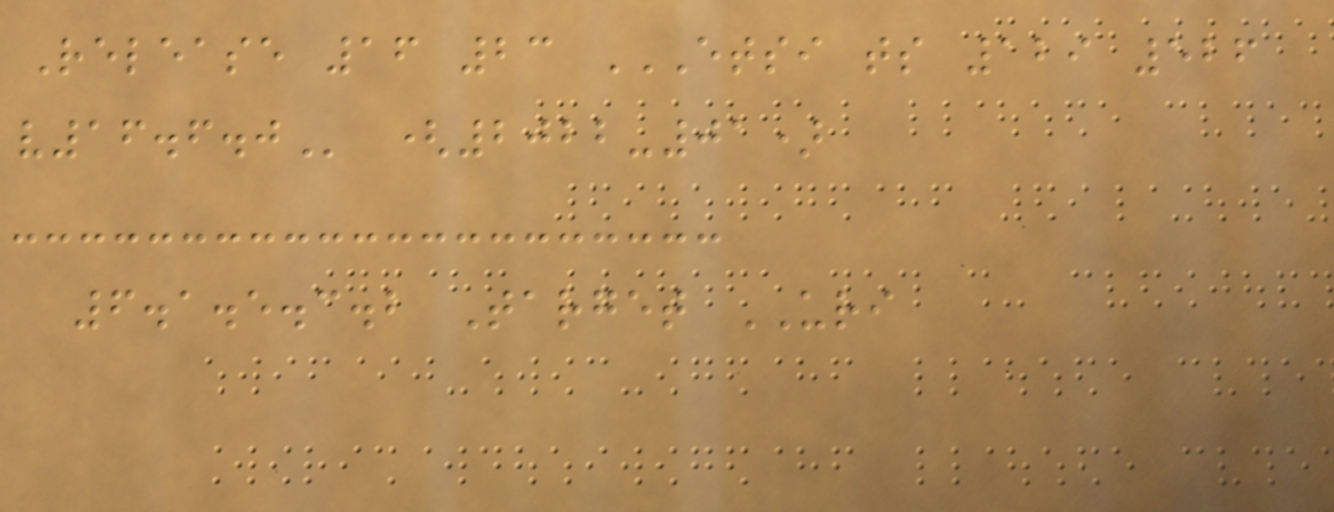Release 16 23 ETSI TS 129 526
V16.6.0 (2022-01)
6.1.5.3.2 Target URI
